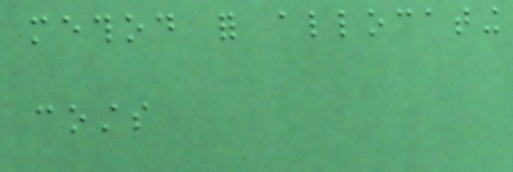method for allocating
costs
